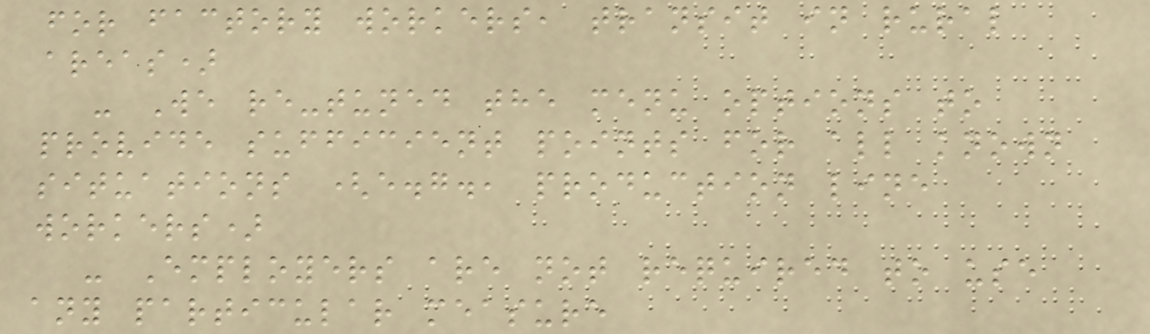for factory workers, transit in rural
areas)
- We re-tuned the menu options to
provide sufficient points for all known
situations (e.g., production line
workers)
- Employers are not required to use
any particular measure
